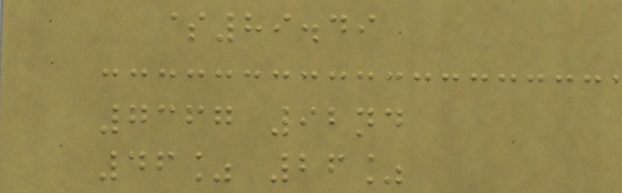$89.49
7367 92nd
46% 26%
